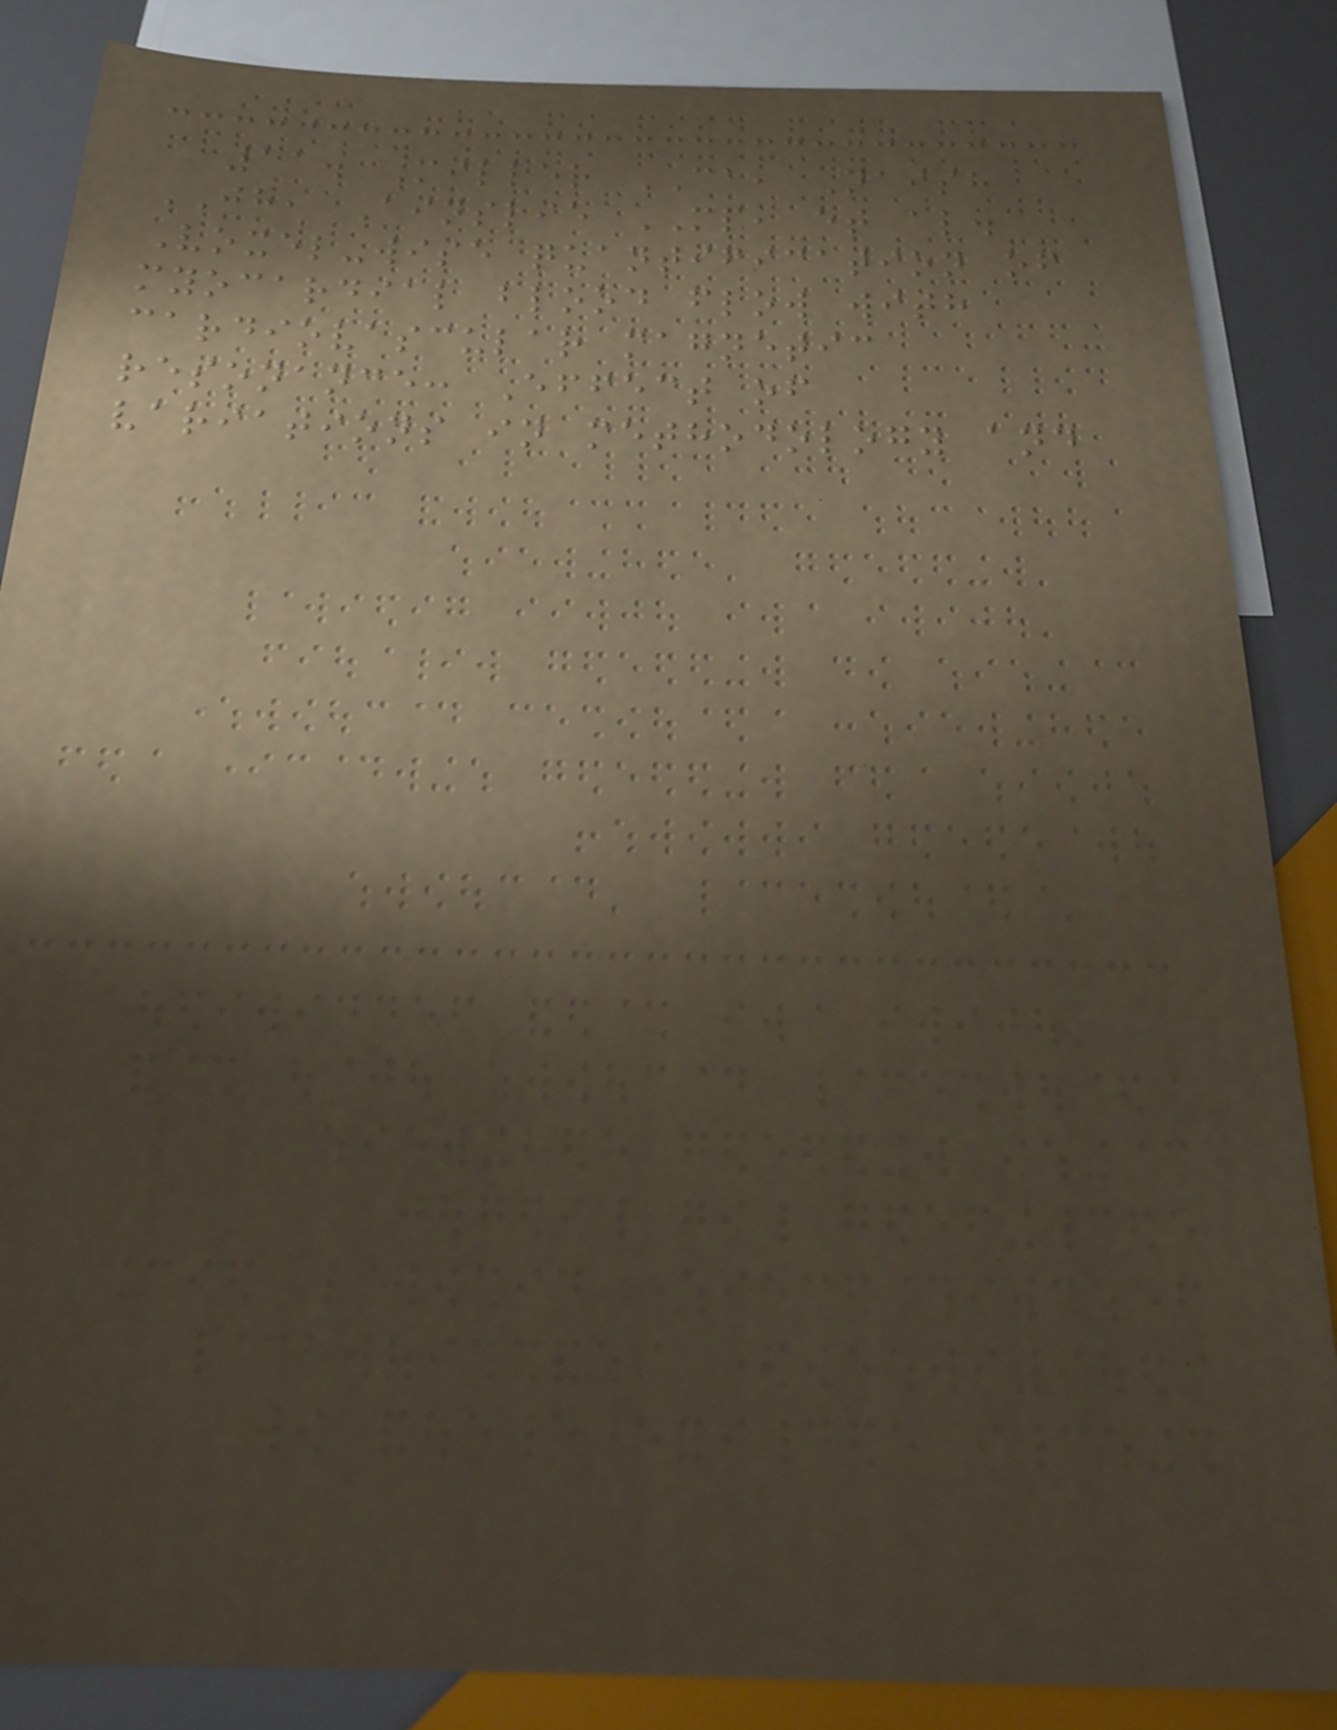11. Miller CA, Naish
JH, Ainslie MP, et al.
Voxel-wise quantification of
myocardial blood flow with
cardiovascular magnetic
resonance: Effect of
variations in methodology and
